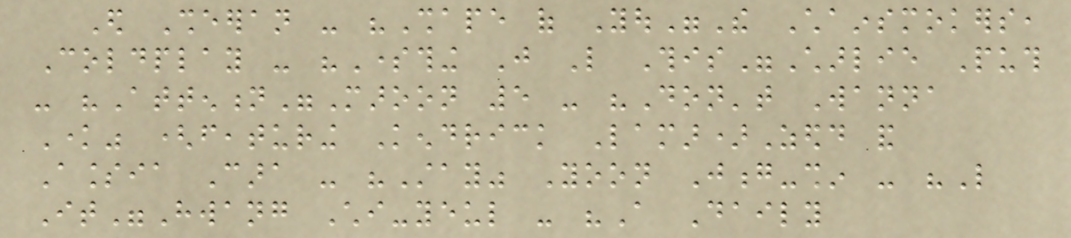Ed Sheeran - "Shape of You"The Chainsmokers,
Coldplay - "Something Just Like This"Charlie Puth
- "Attention"Maroon 5 - "Don't Wanna
Know" (featuring Kendrick Lamar)Zedd and
Alessia Cara - "Stay" Yoon Jong-shin - "Like
It"Hwang Chi-yeul - "A Daily
